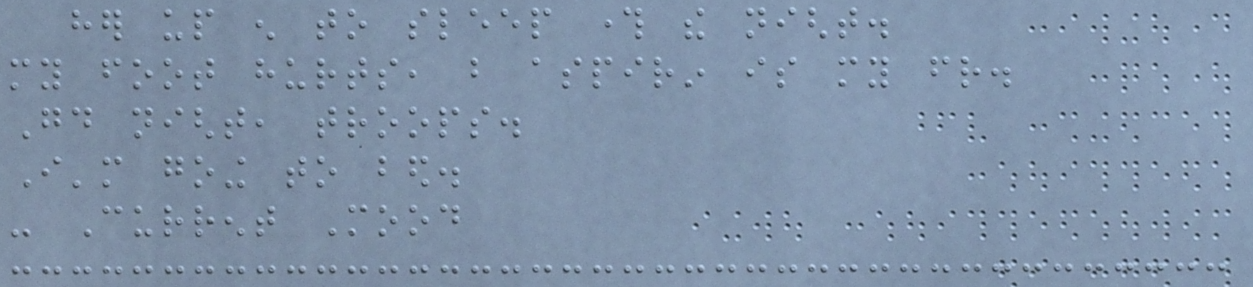her up enough to sleep through the night.
my foot hurts, but aspirin is my friend.
Good night, troops.
I'm going to bed.
- Current Mood
